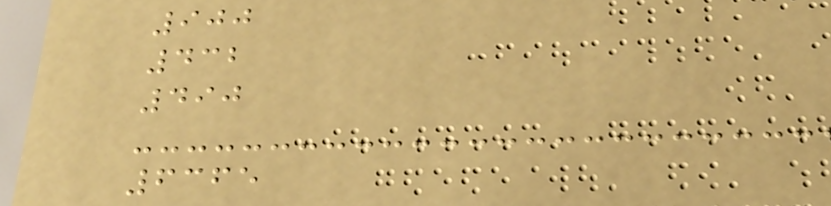900
432
490
6365
